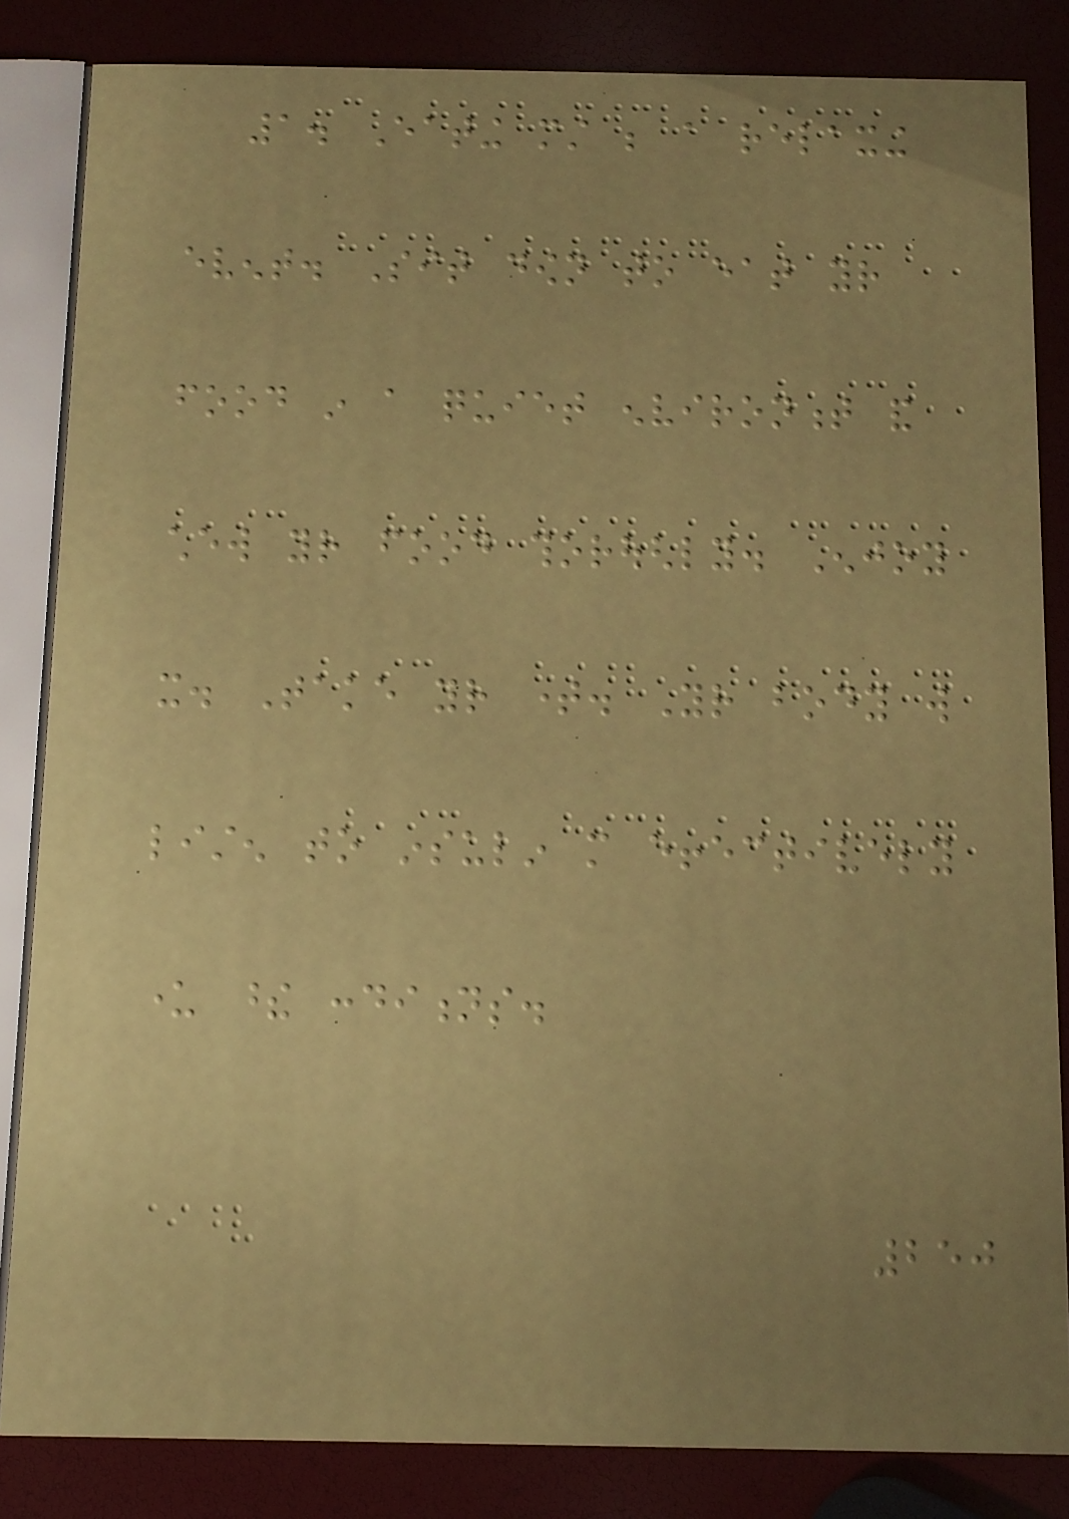1. Eating must be a relaxing
event. Sit down to eat your
food in a quiet environment and
chew your food thoroughly. Enjoy
it. Take your time. Your body will
listen to insulin more effectively
under these conditions.
250
